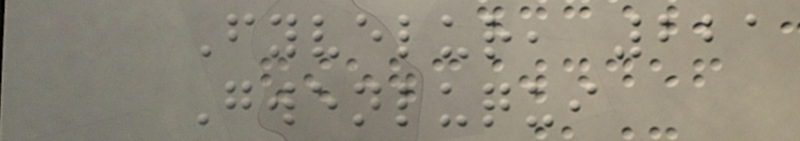Fyvelur, 221
Gwenluqui
